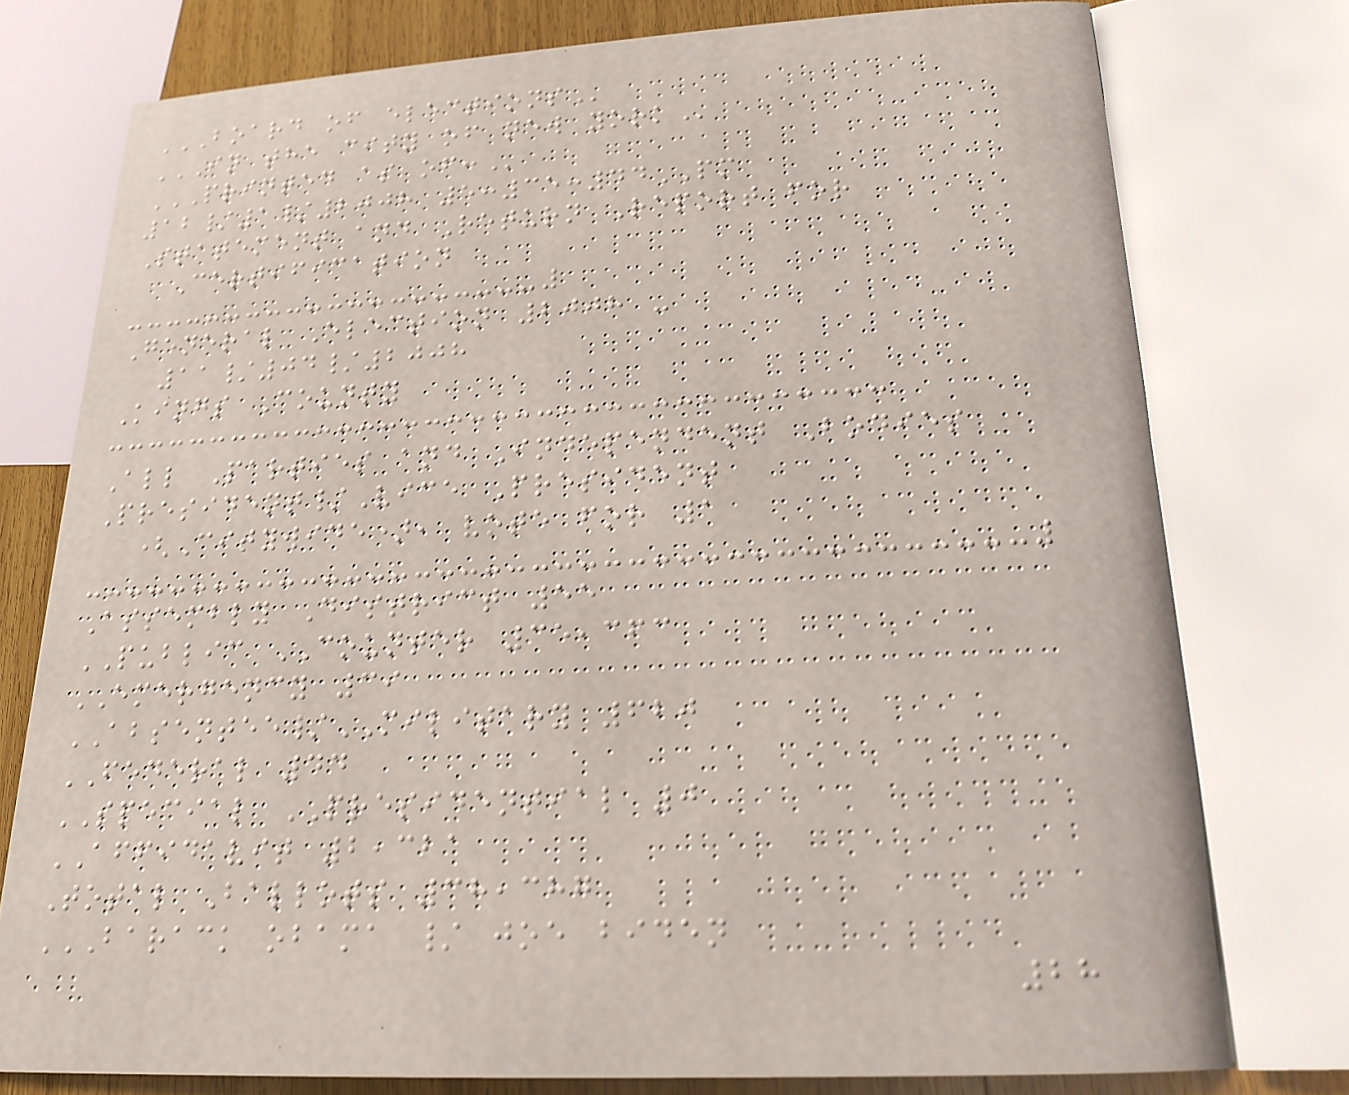BOARD OF ELECTIONS
IN THE CITY OF NEW YORK
PRINTED AS OF:
12/1/2008 5:35:44PM
Statement and Return Report for
Certification
General Election 2008 -
11/04/2008
Kings County
All Parties and Independent Bodies
President/Vice President
(Citywide), vote for 1
Assembly District 55
PUBLIC COUNTER 35,363
EMERGENCY 39
ABSENTEE/MILITARY 620
FEDERAL 44
SPECIAL PRESIDENTIAL 0
AFFIDAVIT 2,321
Total Ballots 38,387
BARACK OBAMA / JOE BIDEN
28
